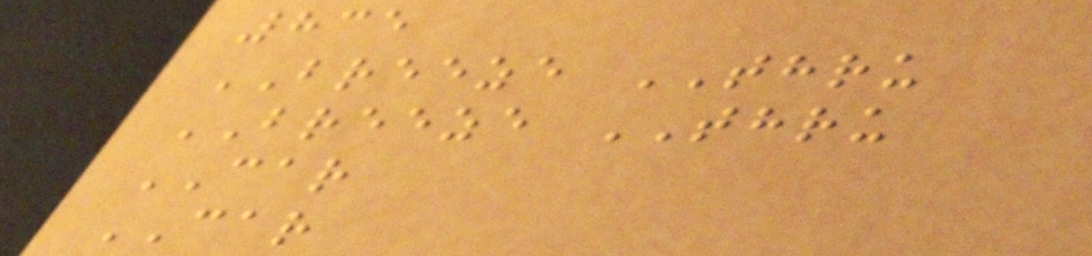835
BREEZE THRU
BREEZE THRU
CAR
CAR
